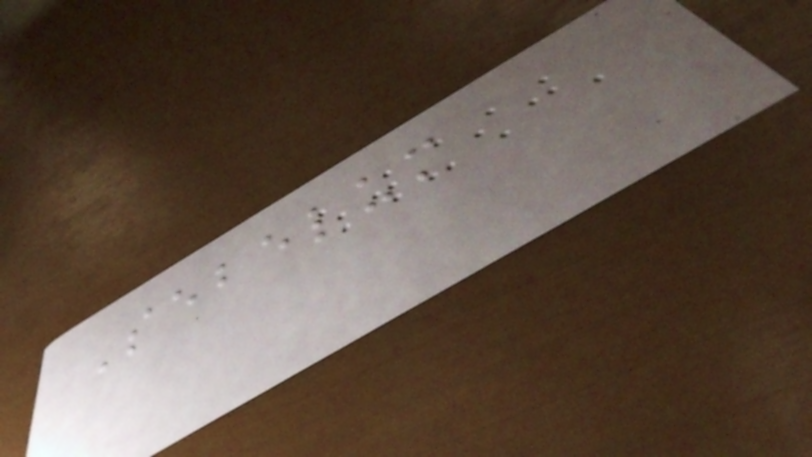Sebelum
